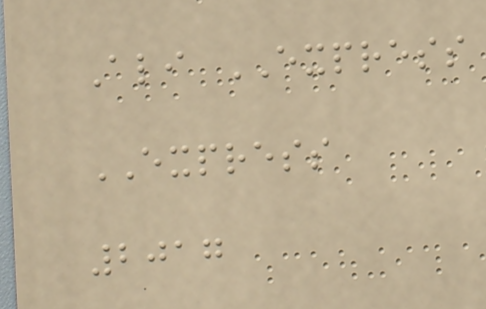Ali EXPRESS
EXPRESS
2017
